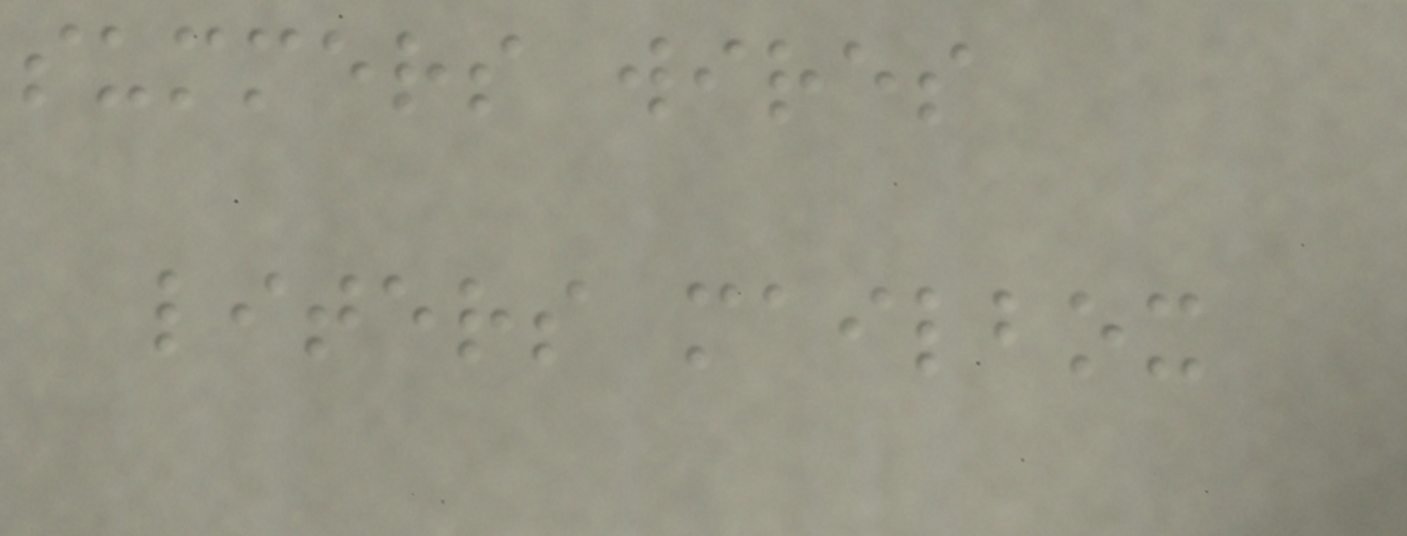summers wires
liters mailbox
